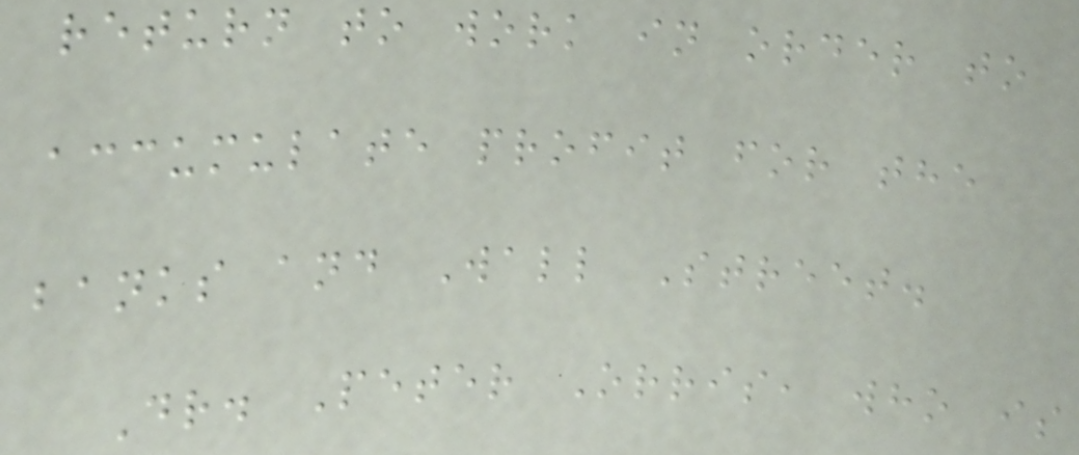return to work in order to
accumulate profit for the
banks and Wall Street.
Dr. Peter Orris, who is
